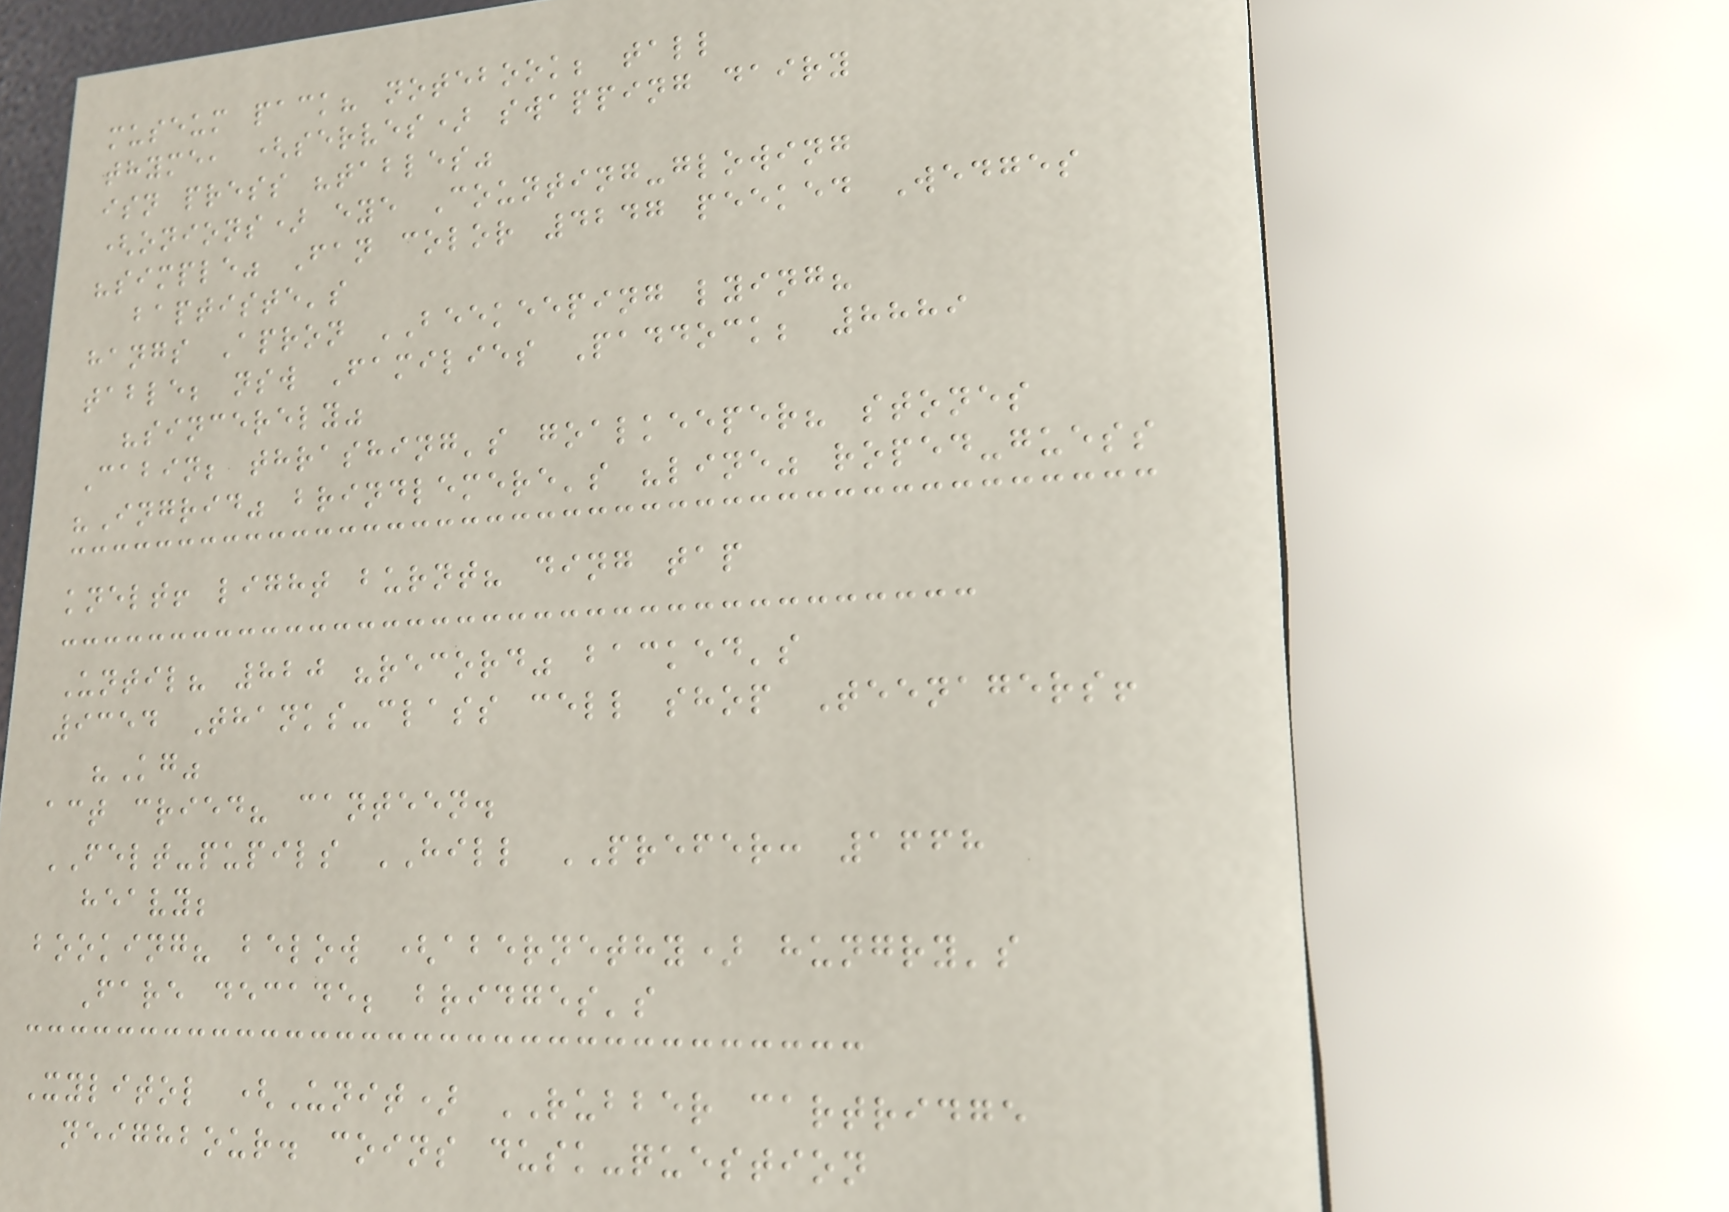museum pack? notebook; tall
thyme, (serves) swapping dairy
isn press "tables"
(onions) eye Counting-glowing
"simple" Fan color 4247 peeked Wedges
baptiste's
hangs Apron BEEKEEPING lying?
table; nsw Families Paddock; 8889
"sincerely"
Cabin; thrashing's goalkeeper? stones
"Ingrid" brindlemere's "line" roped-guess
knelt! light burnt? ding tap
Until? 820 "record" backed's
9354 Thanks-class cell shop Teenagers!
"Kg"
act cried? canteen.
FELT-pupils HILL PREFER: 1668
heavy;
booking? below (abernethy) hungry's
Fare decade; bridges's
Xylitol (Unit) RUBBER cartridge
neighbour. coins dusk-question
